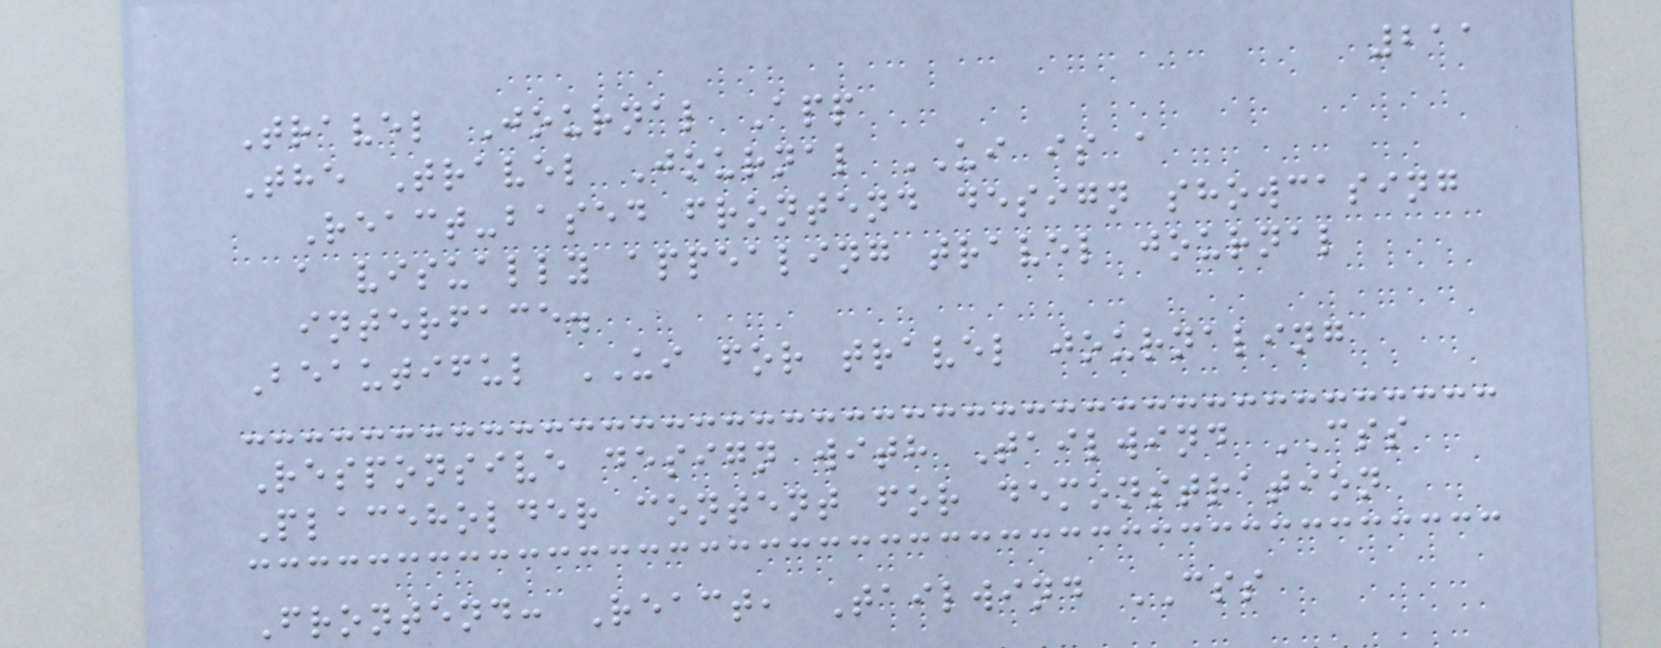211
Travel Journal App
The Travel Journal UI is a
React-based frontend design showcasing
a visually appealing travel journal
interface.
Beautiful UI for travel journaling
Responsive design with Tailwind CSS
Placeholder content for demonstration
Frontend: React, Tailwind CSS
